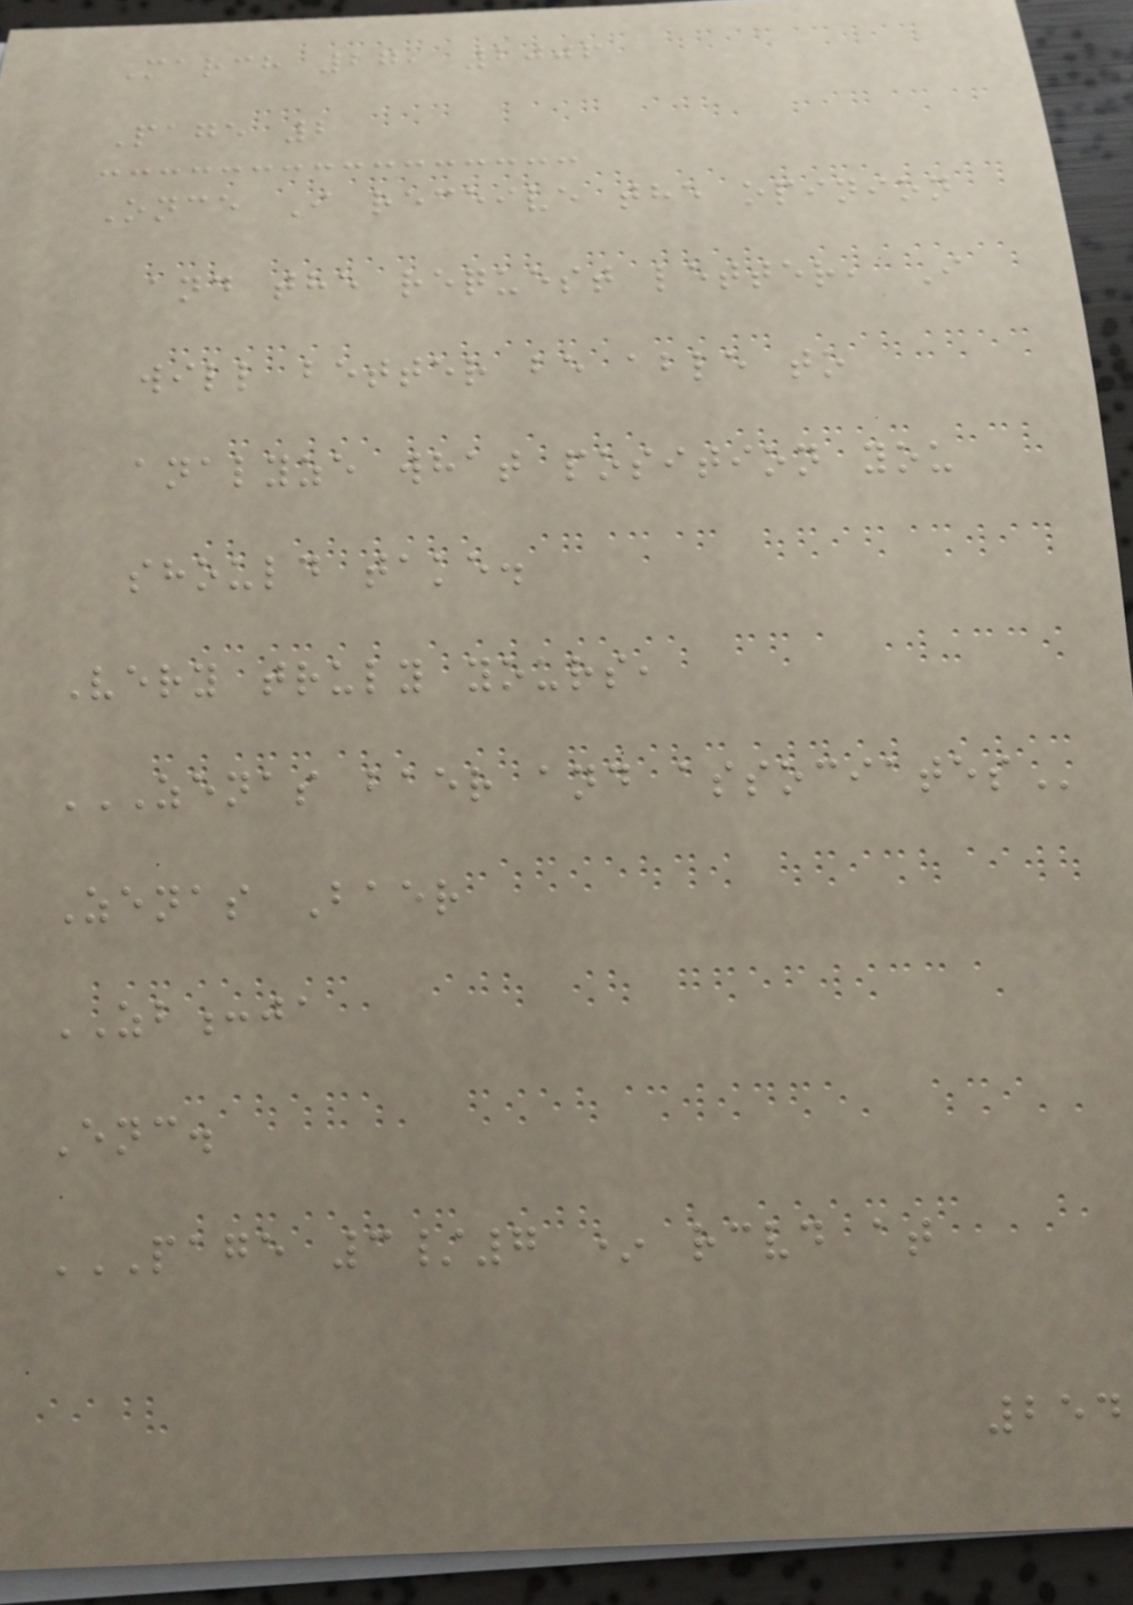March 27, 2006
Page 2
Once I receive the opinion
and the request letter, I
will better be able to
analyze what position you
should take.
Very truly yours,
ZENAS BAER AND ASSOCIATES
Zenas Baer
ZB:ja
Enc.
PAGE 3/7 * RCVD AT
254
